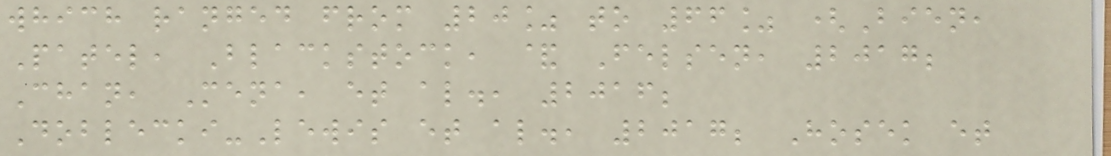which ranged from 20% to 66% (Bien,
Patel, Blackstock, & Felsen, 2017;
Chan, Mena, et al., 2016;
Doblecki-Lewis et al., 2017; Hosek et
